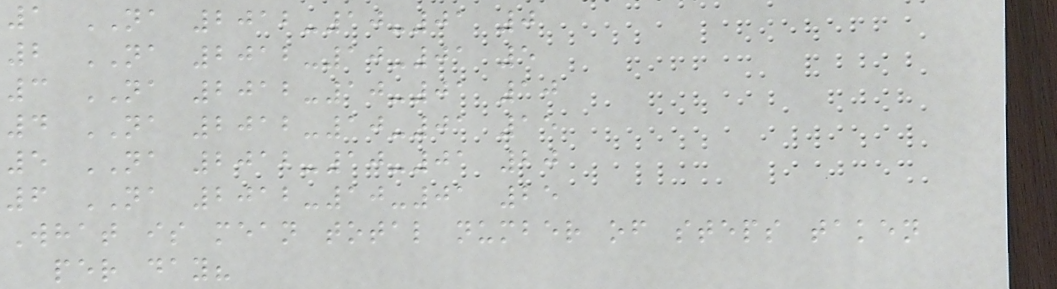1 NA 2012-10-01 0
2 NA 2012-10-01 5
3 NA 2012-10-01 10
4 NA 2012-10-01 15
5 NA 2012-10-01 20
6 NA 2012-10-01 25
What is mean total number of steps taken
per day?
